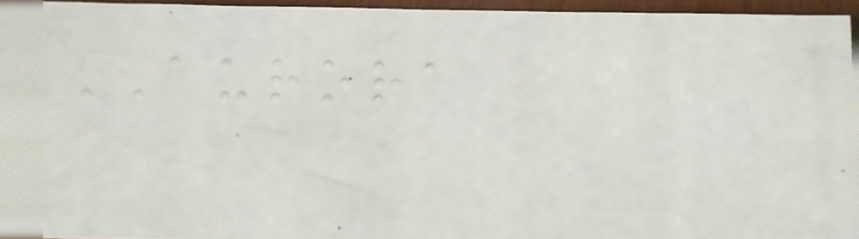AURORA
